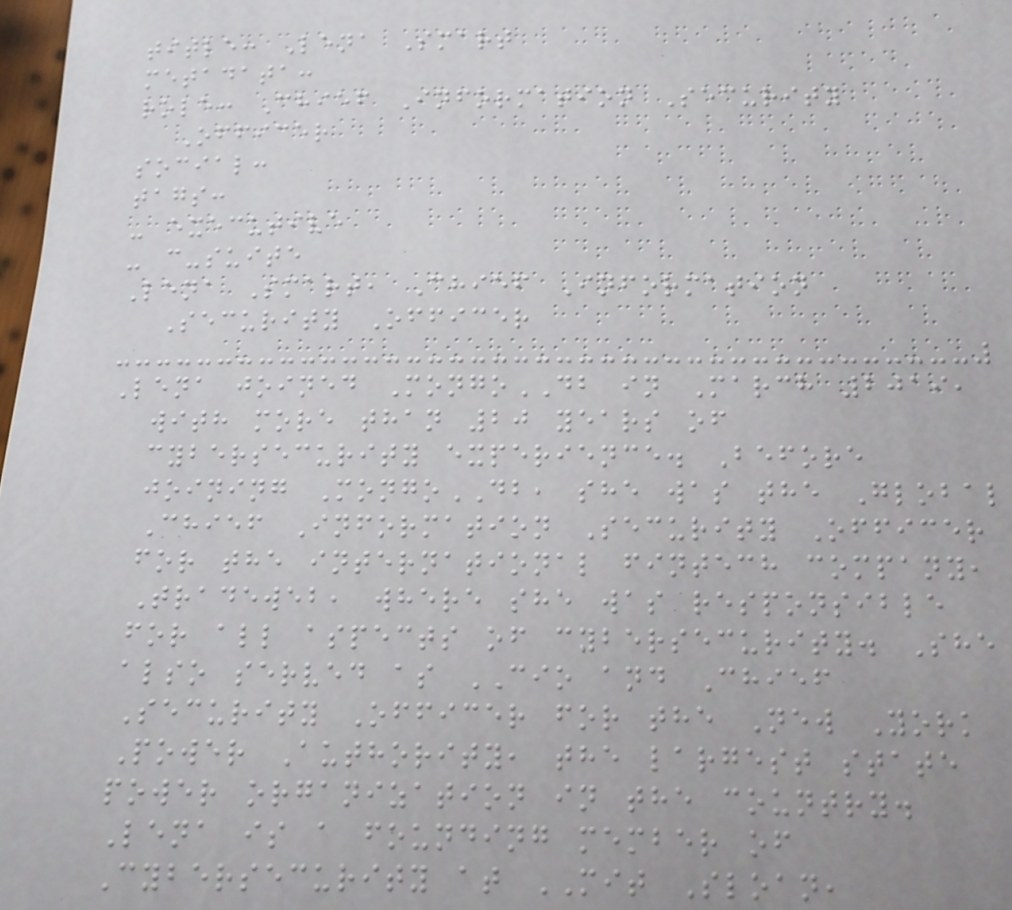title: Lena Smart
metadata:
role: Chief Information Security
Officer
social:
tags:
- executive
- c-suite
Lena Smart, Chief Information
Security Officer
Lena joined MongoDB in March 2019,
with more than 20 years of
cybersecurity experience. Before
joining MongoDB, she was the Global
Chief Information Security Officer
for the international fintech company,
Tradeweb, where she was responsible
for all aspects of cybersecurity. She
also served as CIO and Chief
Security Officer for the New York
Power Authority, the largest state
power organization in the country.
Lena is a founding member of
Cybersecurity at MIT Sloan,
